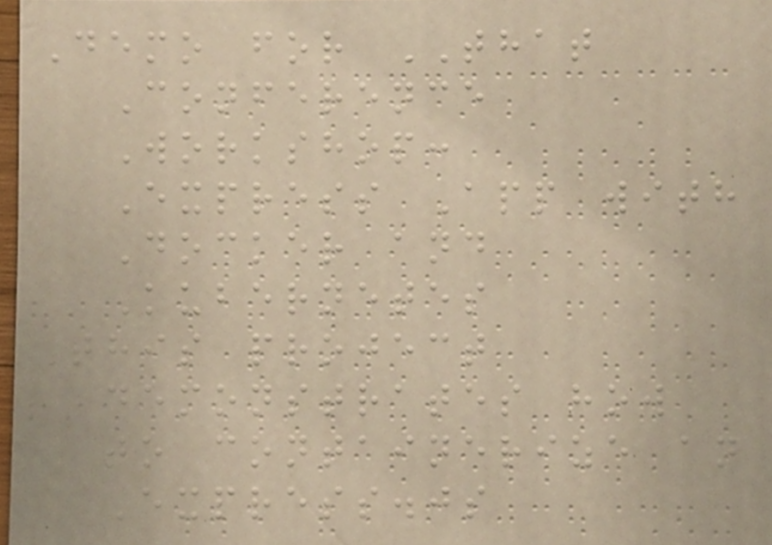Demo for THAT
Conference
Workshop:
Express App with
Docker and
Kubernetes
This project
demonstrates how
to containerize an
Express.js
